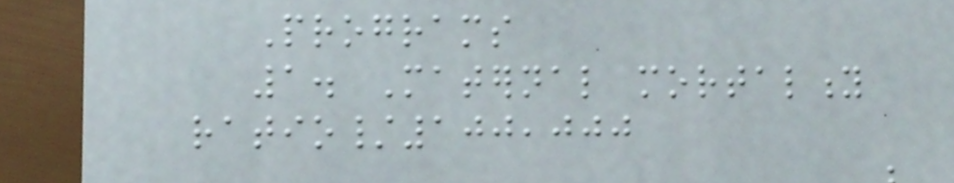Programs
1. Maternal mortality
ratio/100,000
